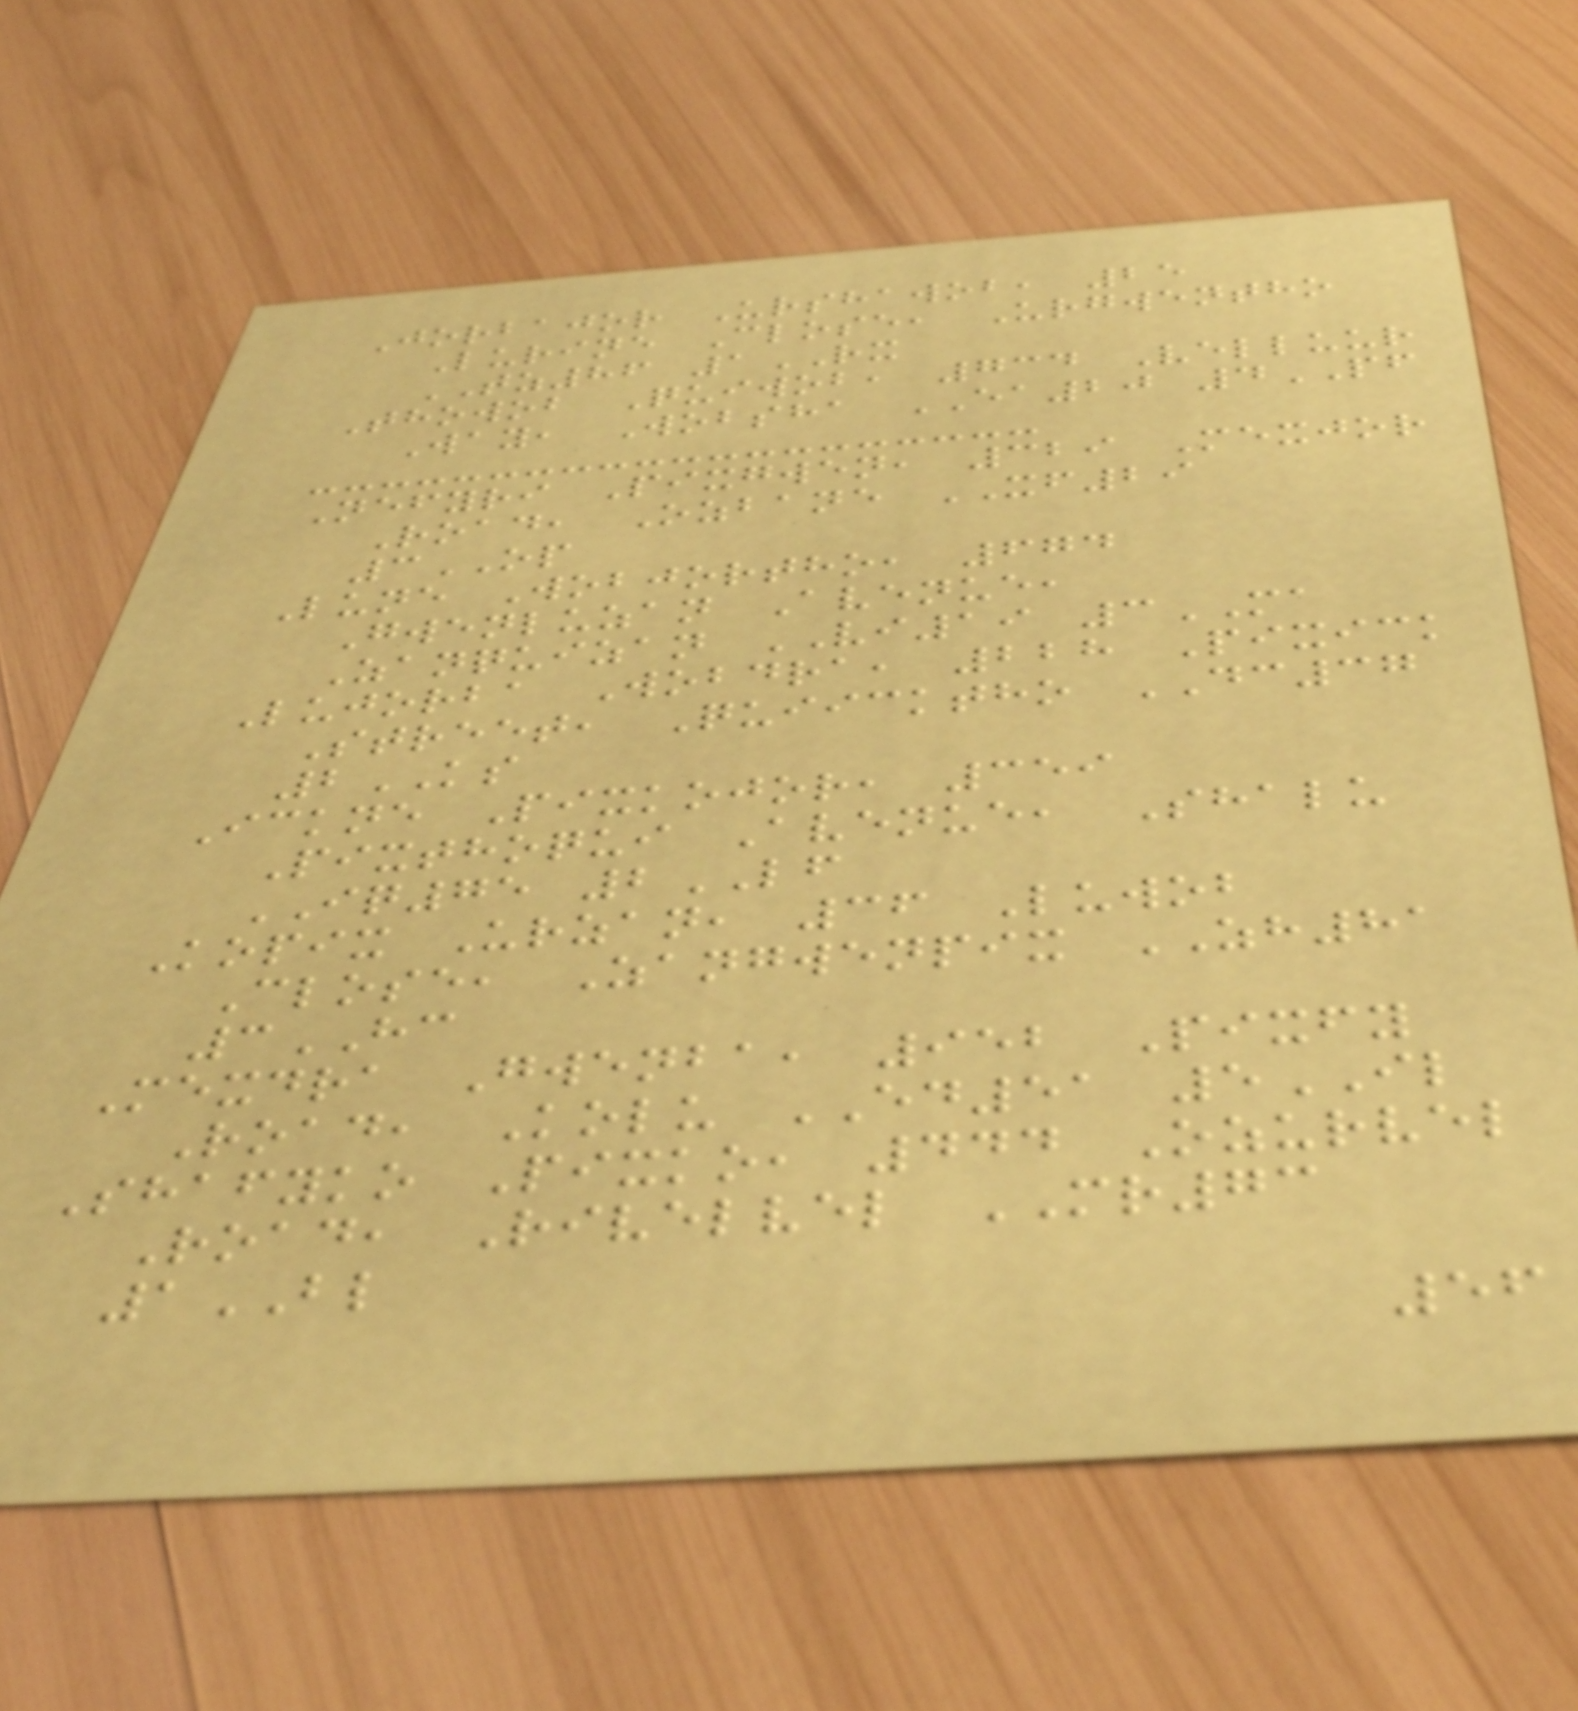Jorbajor Urshawob, 25
Lurine Close, Urgwentho
TZ86 1RX
Thowob Quiwob, 734 Velluur
Way, Wobsha EA20 4PF
Nefyri Pixgwen, 329 Mexjor
Road, Ozbane XF29
3OP
Lune Wobjortho, 674
Gwenluzan Avenue,
Zanquizan VI19 3MA
Lujorba Wobdra, 228 Pixick
Street, Quiicktho DC37
2KS
Ickne Pixkojor, 359
Pixthoqui Avenue, Shalu
IQ75 2LF
Kopix Urzan, 36 Luwob
Close, Zangwenpix ZH81
3HC
Mexdra Gwenba, 952 Pixfy
Road, Kolu ED51 5IL
Shafyko Pixko, 444 Ozurvel
Road, Rivelvel MR73
1BL
56
